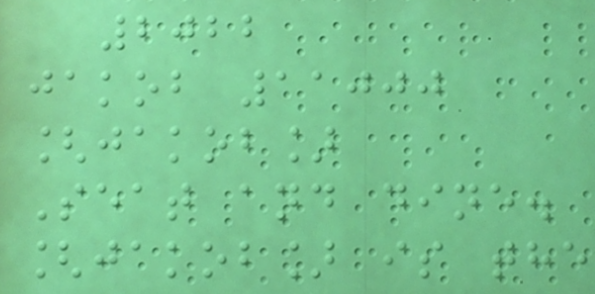2022
jakob 11000
[jakob]
Seat and dine.
[jakob] is the
